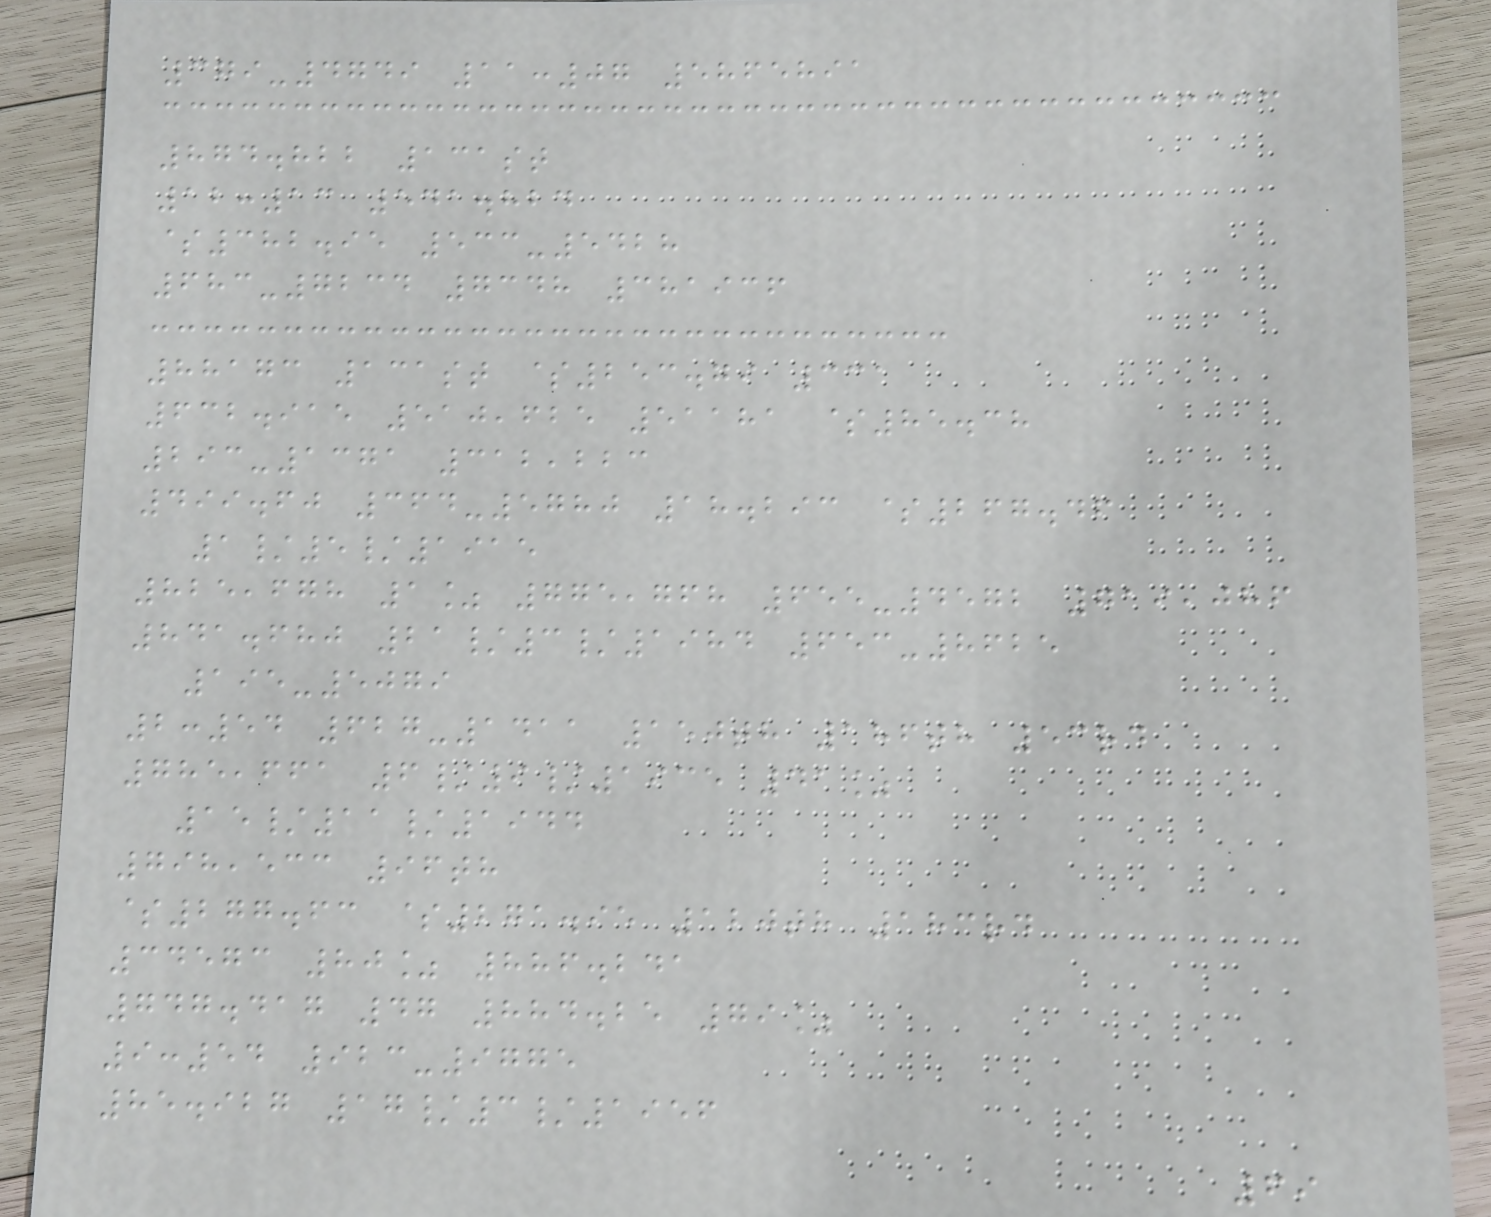379-4749 11:07 5865891
874.822 131st
12:13 541.824
$382.95 533-5428
683-7234 7348 381936
88173 131st $253.79 331
632.915 510,625 51181 $85.38
293-1371 312,223
499.60 364-5780 18.293 $267.46
1/5/1915
825,678 1% 775,768 655-4572 719,086
841.680 21/3/1984 653-8625
195-5079
2:54 627-1411 150th 186th 53rd
785,661 6/9/1935 41%
15/11/1944
798,533 96th
$277.63 $271.95 120th 183rd
34573 80% 886.241
747.417 47 884.25 79%
9:54 923-9775
85.927 17/3/1956
69
